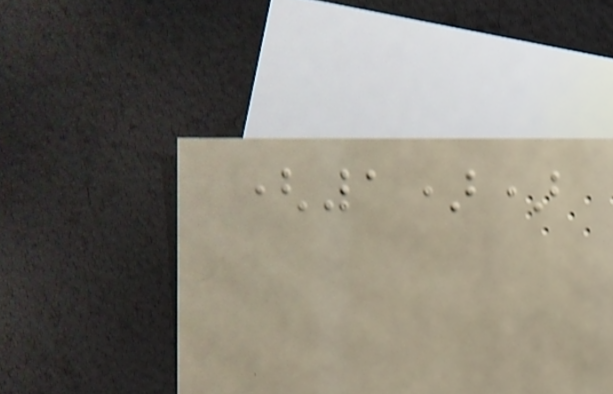(1))
